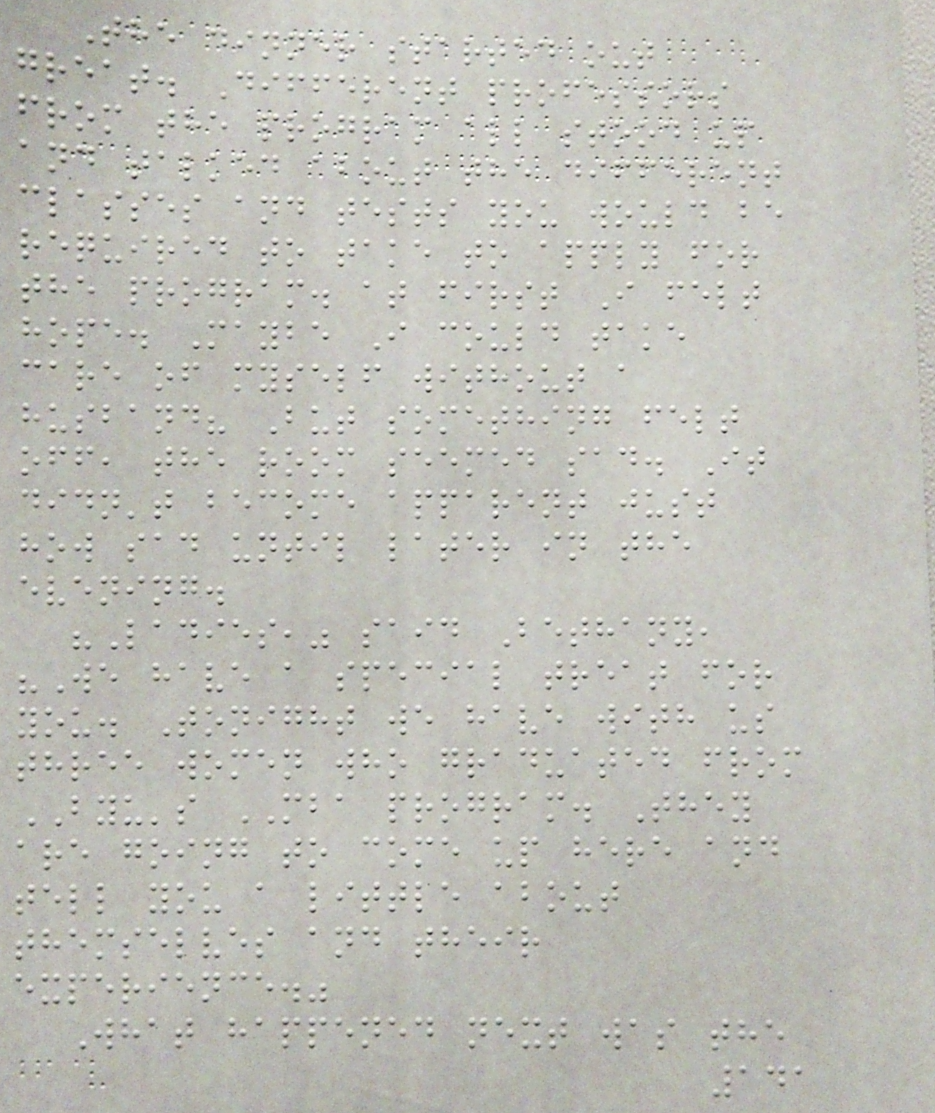The dinner started out
great. Different professors
from the program all stood up
and talked about the different
classes and tests you would be
required to take to apply for
the program. at first I felt
hope. Maybe I could take
care of myself without a
husband? But something felt
off, the room seemed sad. It
didn't become apparent just
how sad until later in the
evening.
"Ladies," said Bethany,
"We have a special treat for
you. Tonight we have with us
three women who graduated from
BYU's MBA program. They
are going to come up here and
tell you a little about
themselves and their
experience."
What happened next was the
141
